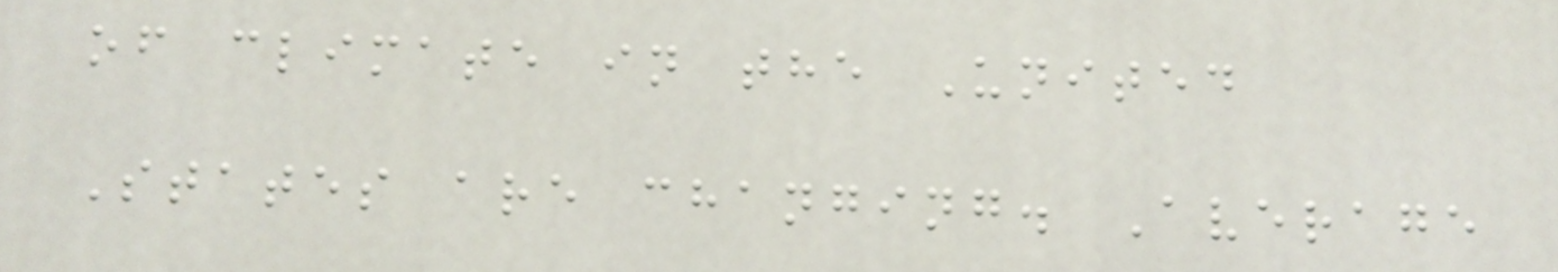of climate in the United
States are changing. Average
